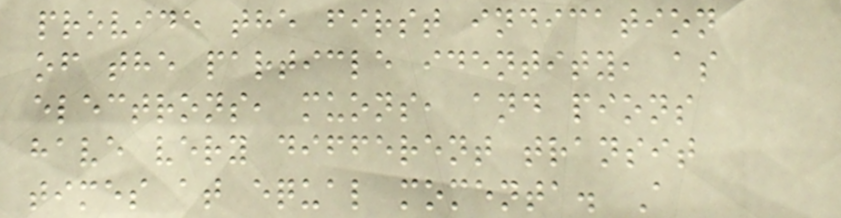provide the first indication
of the particle identity, as
electrons, muons, and pions
have very different transit
times at equal momenta. A
